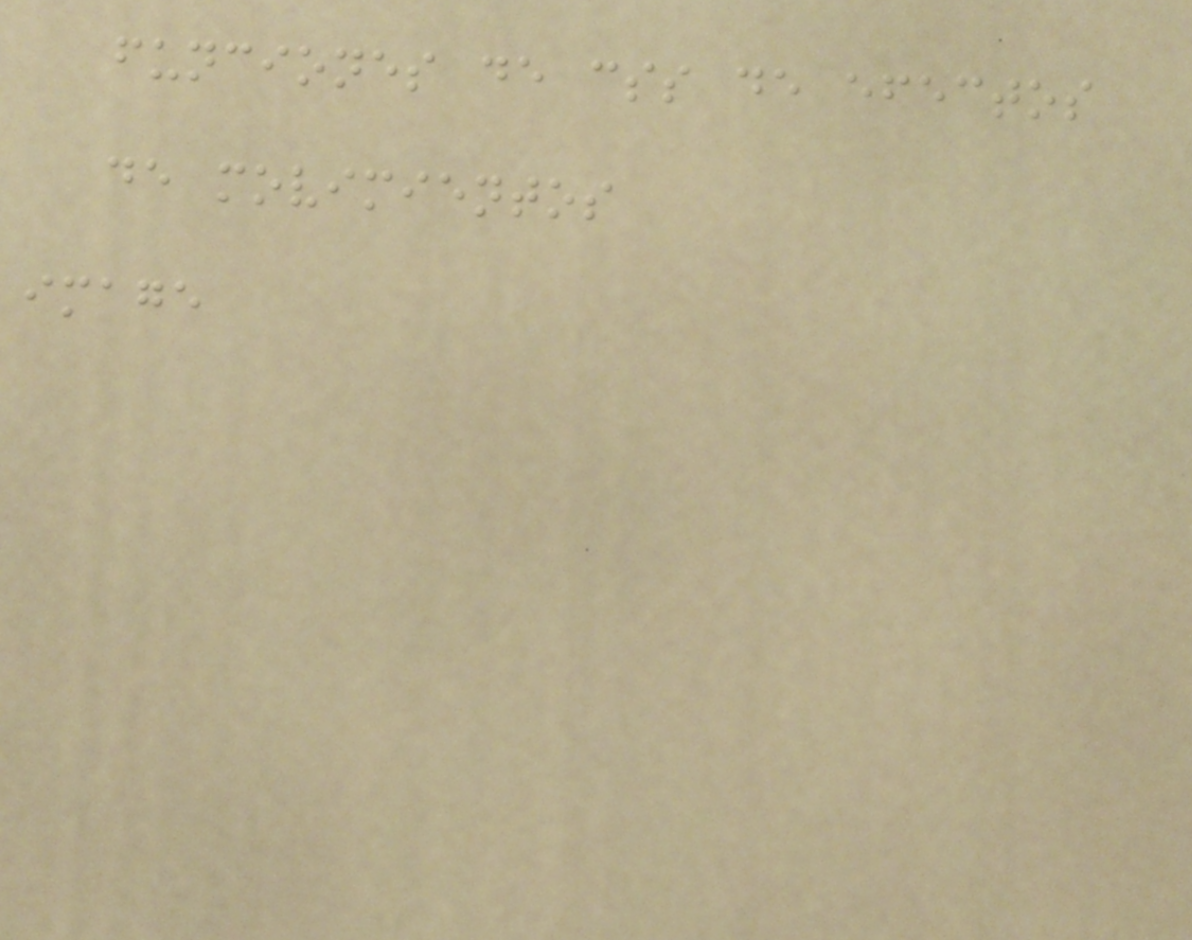funciones de css de efectos
de movimientos
image
